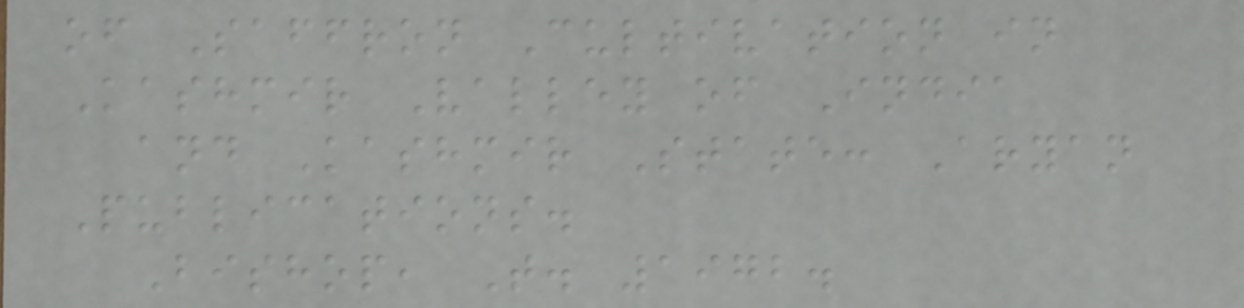of Saffron Cultivation in
Kashmir Valley of India
and Kashmir State: Aryan
Publications.
Bishop, T. 1972.
